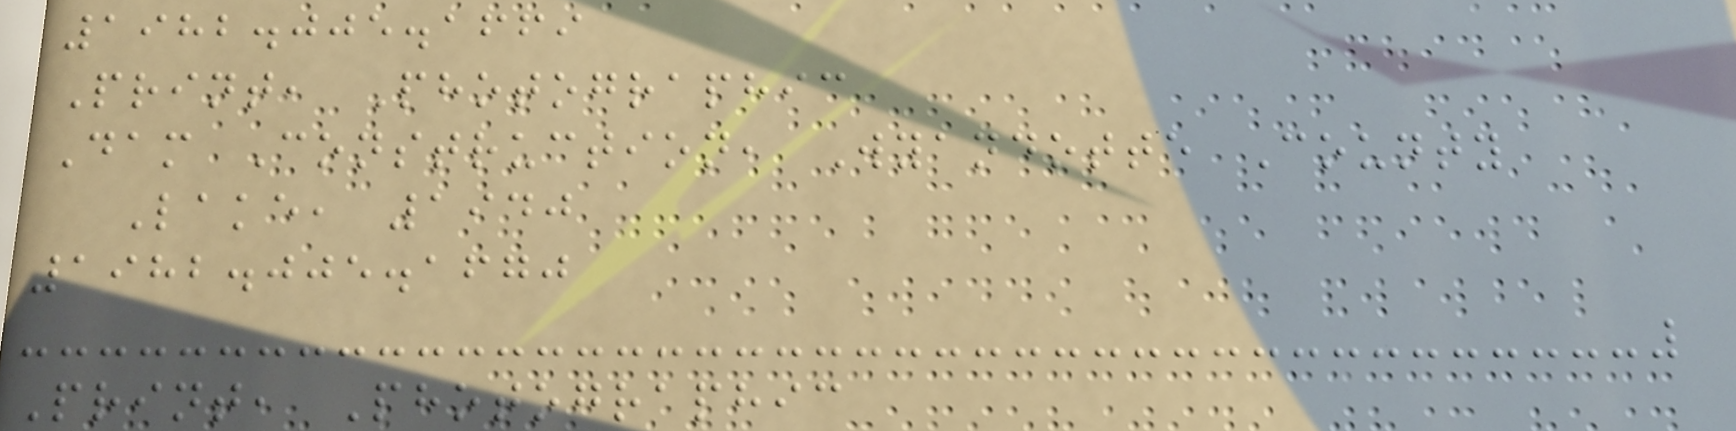1982.005.1669
Print, Photographic
Dam Construction, Wyandotte County
Lake, 1940
1982.005.1670
Print, Photographic
